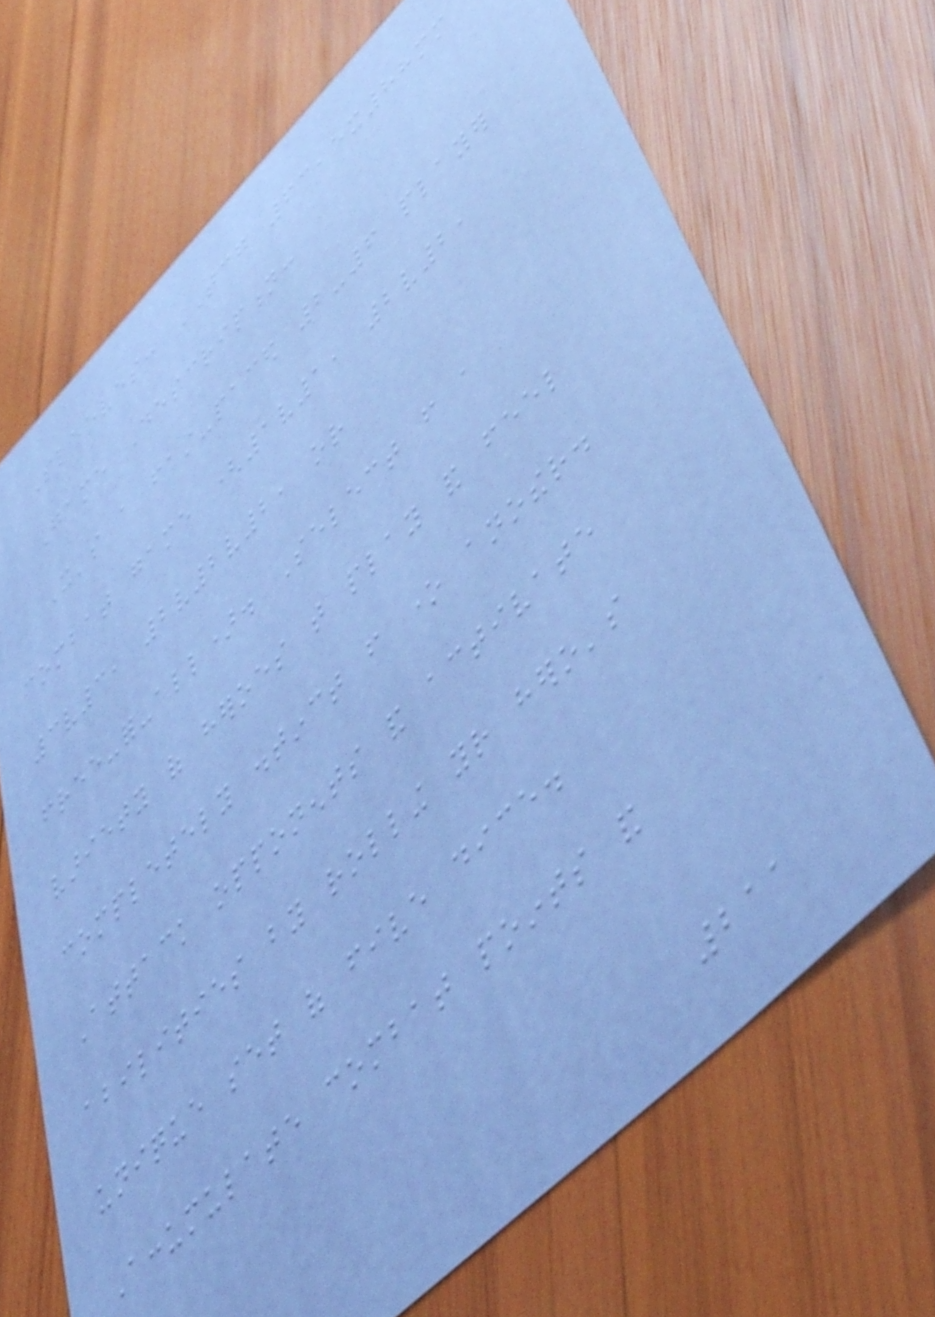Sleeves: TCG 63,5x88mm
Game Description:
It's a fast-paced 2-6 player
combat game (1v1, 2v2,
3v3, 2v2v2, or
free-for-all). Select from a
variety of heroes that play and feel
completely distinct from one another.
Attack opponents and activate
abilities by rolling your hero's
unique set of five dice.
Accumulate combat points and
211
